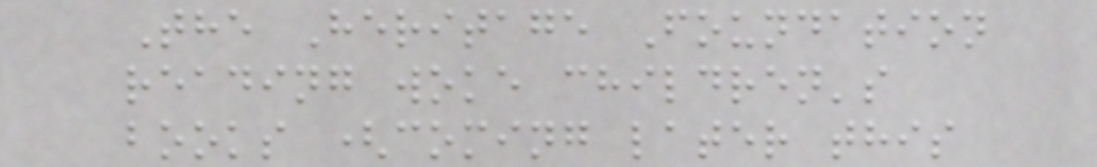The Heritage Foundation
reading woke children's
books (coming later this
